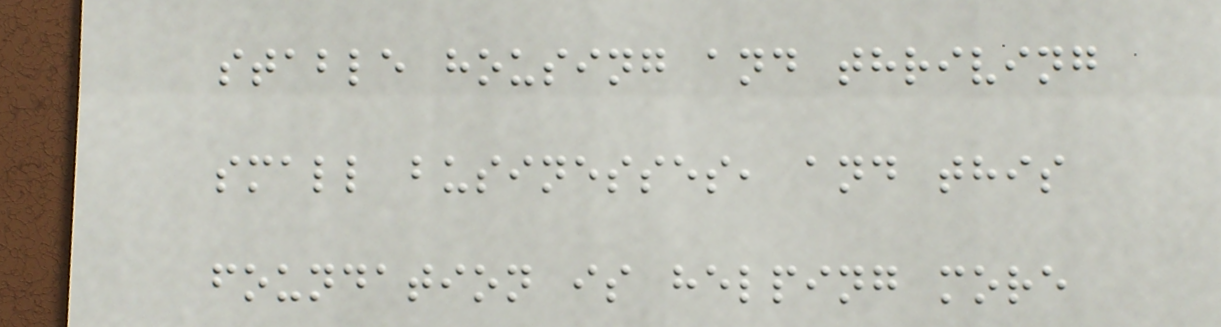stable housing and thriving
small businesses, and this
foundation is helping more
